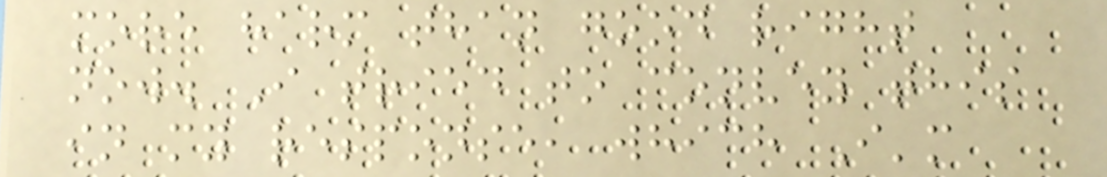more harm than good right
now. I tried to convey this
in my response, which I'm
